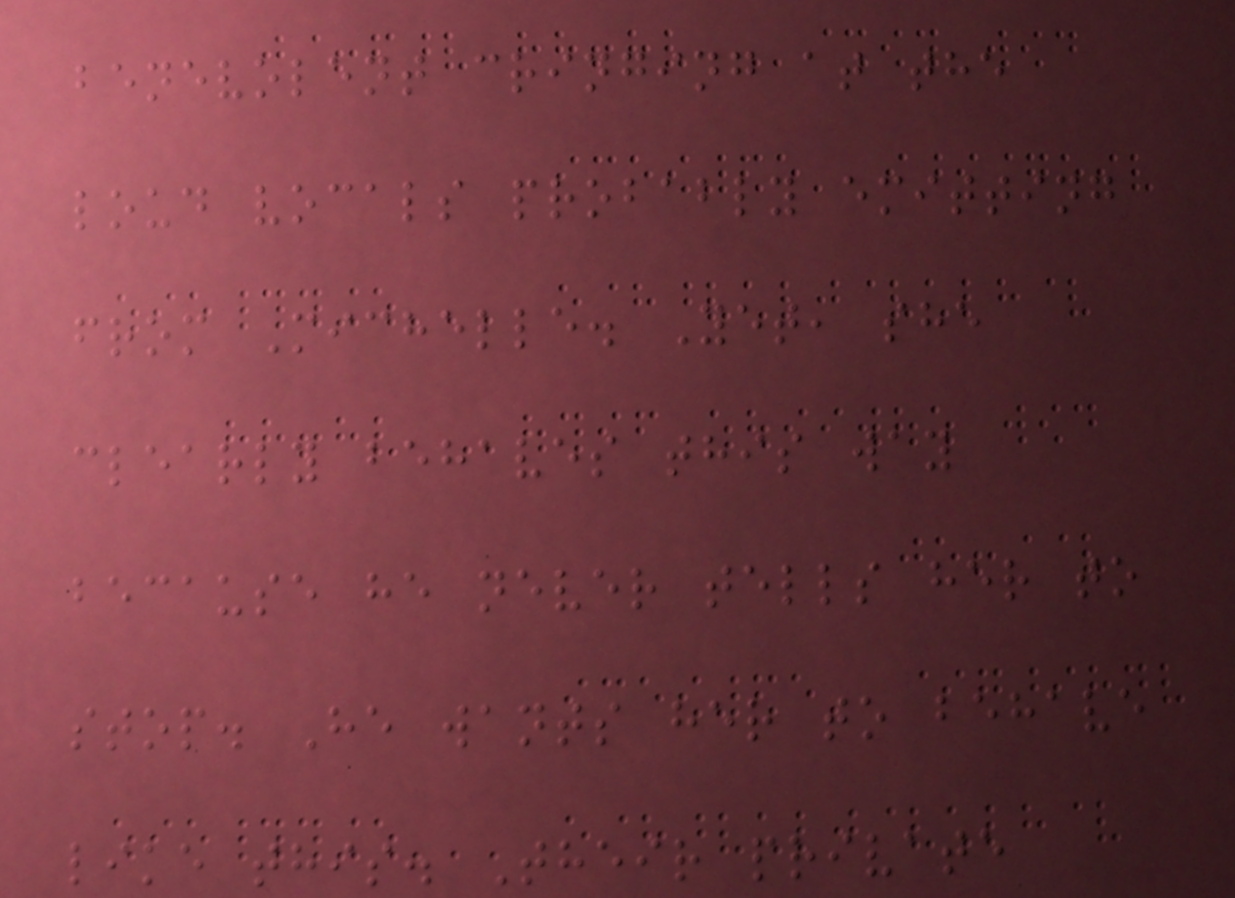benevolent cringing at the
loud vocals probably emitting
from Michelle. Yet, she
clearly behaves this way
because he never tells her to
stop. He wants her to behave
like this. Their private
